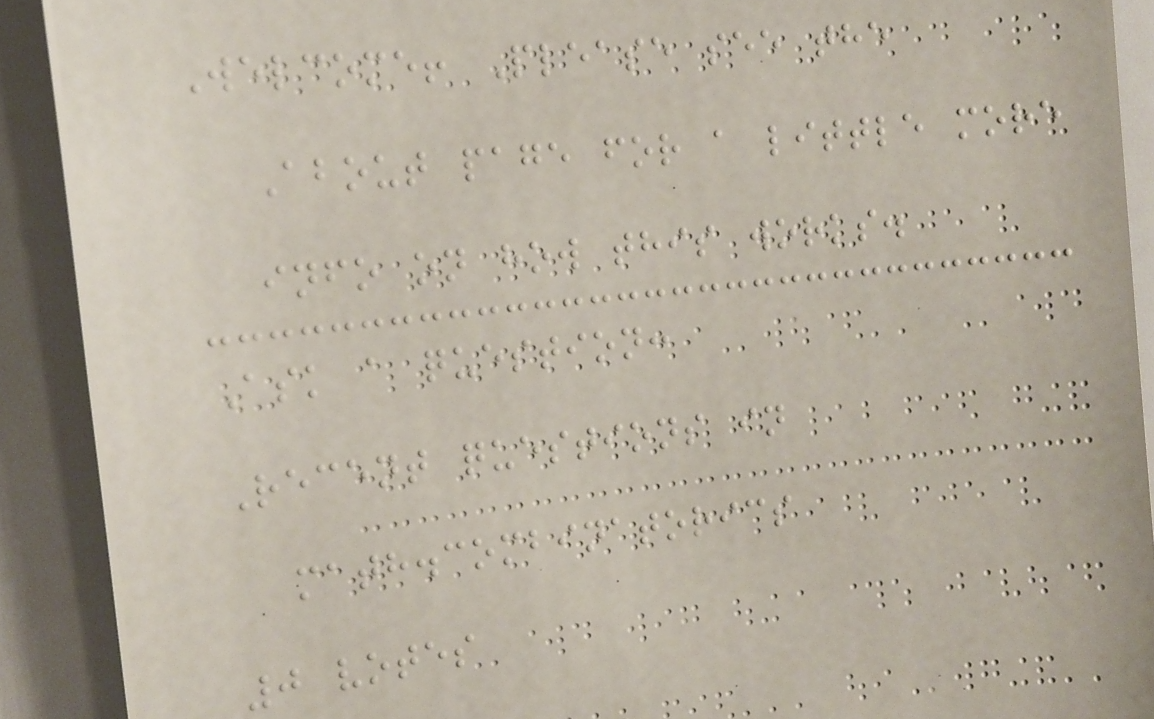Welcome! Please see the
About page for a little more
info on how this works.
Ask a question:
Recent questions in
math.combinatorics
0 votes
